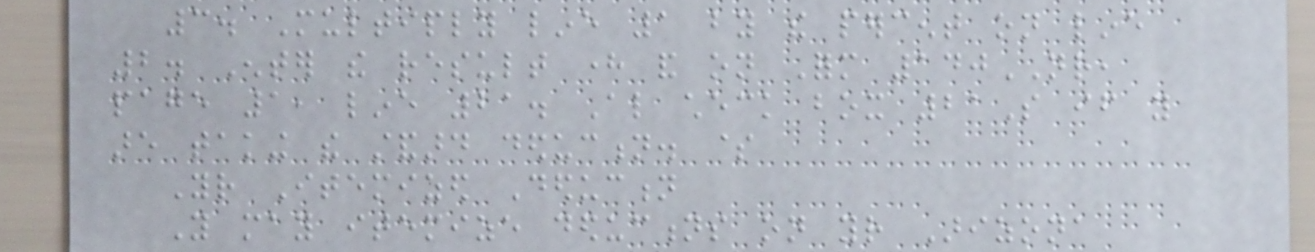3. Multiply line 1 by the percent on line
2. Enter the result here and on Form 140NR,
page 1, line 21. Also check box 21S if you
are taking the standard deduction. $
Your Itemized Deduction
You may itemize deductions on your Arizona
